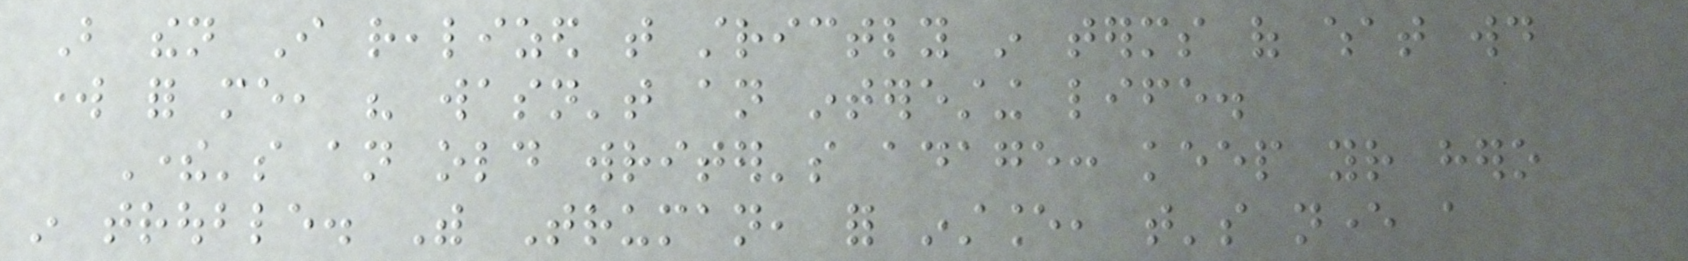But then I realized that strictly in terms of what would
work for me, his wasn't an interesting life.
There's an old writer's adage: keep your hero
in trouble. With Truman, for instance, that's never a
